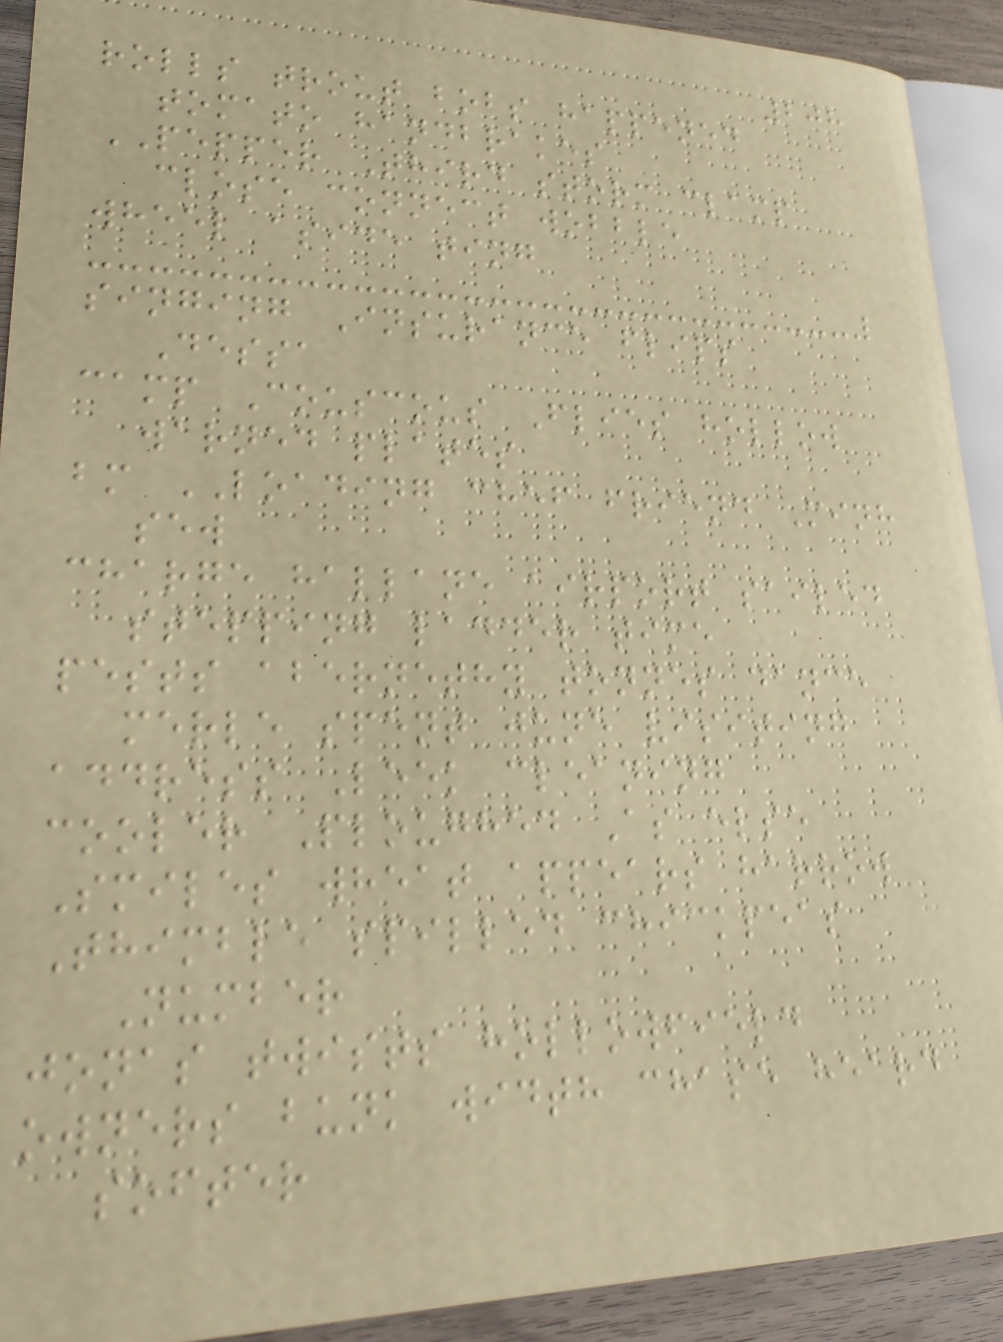208
rolls trout bobs happened
tomato handbrakes
PEPPER Third storm clamp
close connect wobble
wheel aside ting
singing Insurance flips
Dessa
camp Couscous Flies hollow
warned plates
bm LOADING chef friend Minh
sew
charge hallane airport sailed
stepping ladder time
pests abernethy tonnes dance
merle spent june visiting
address Leek cleaning
cooler Ploughed As else
Smiles wheat appears harrow
Thimble spilled chickpeas
Number
jonas twists hollowfield
owners bunk width chase heard
softer
